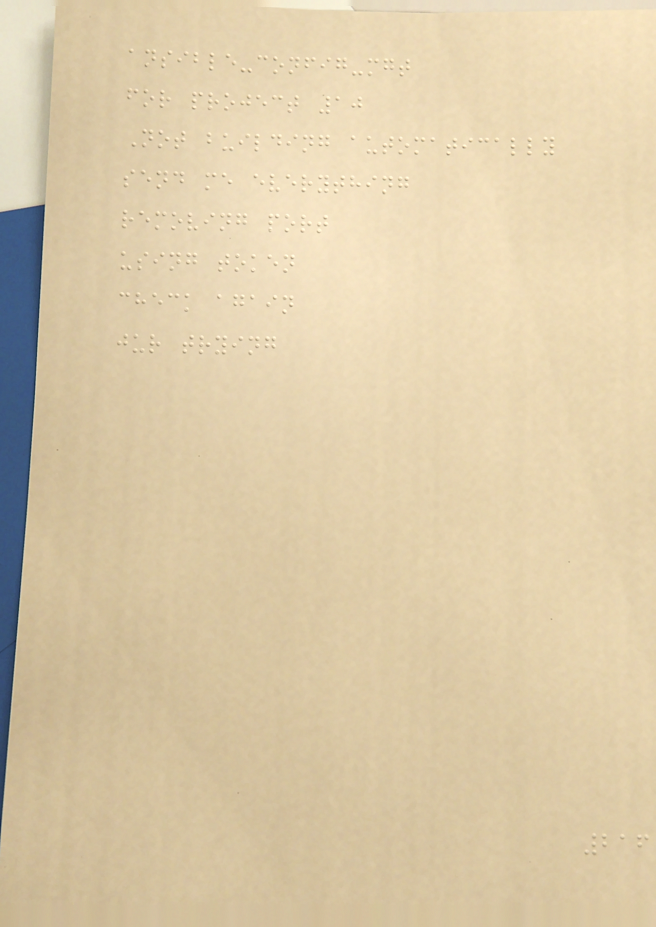ansible-config-mgt
for project 10
Not building automatically
send me everything
removing port
using token
check again
jur trying
216
